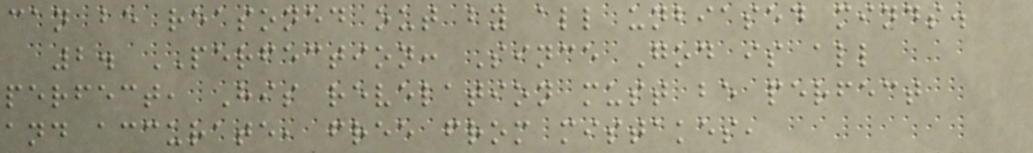can be reasoned out by all unbiased minds.
2. PERFECTION: Since God is all
perfect, His revelation must be perfect
and accurate, free from mistakes,
